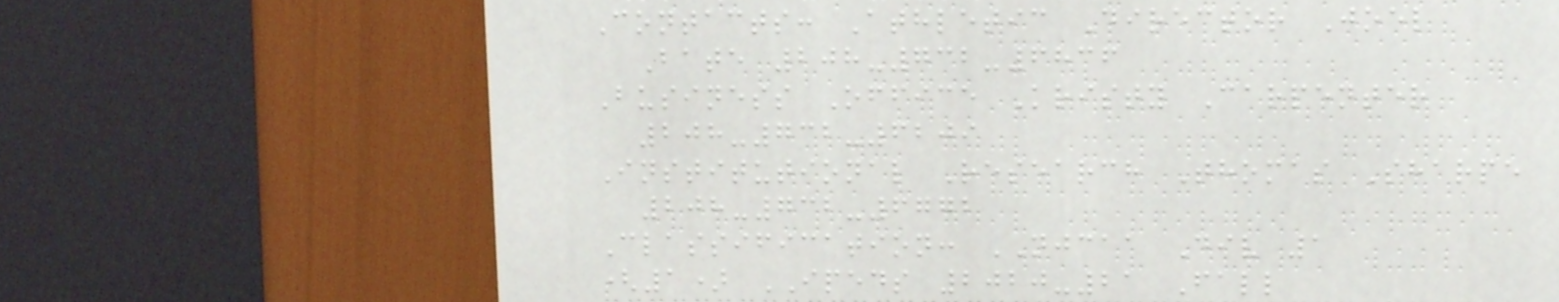Contacts: Athletic Director Joel
Bate 208-732-6836
Business Office Kristy Carpenter
208-732-6209
Institutional Research Thomas Sharpe
208-732-6772
Classification: NJCAA Div 1
(1) IPEDS 2020-21 Fall
